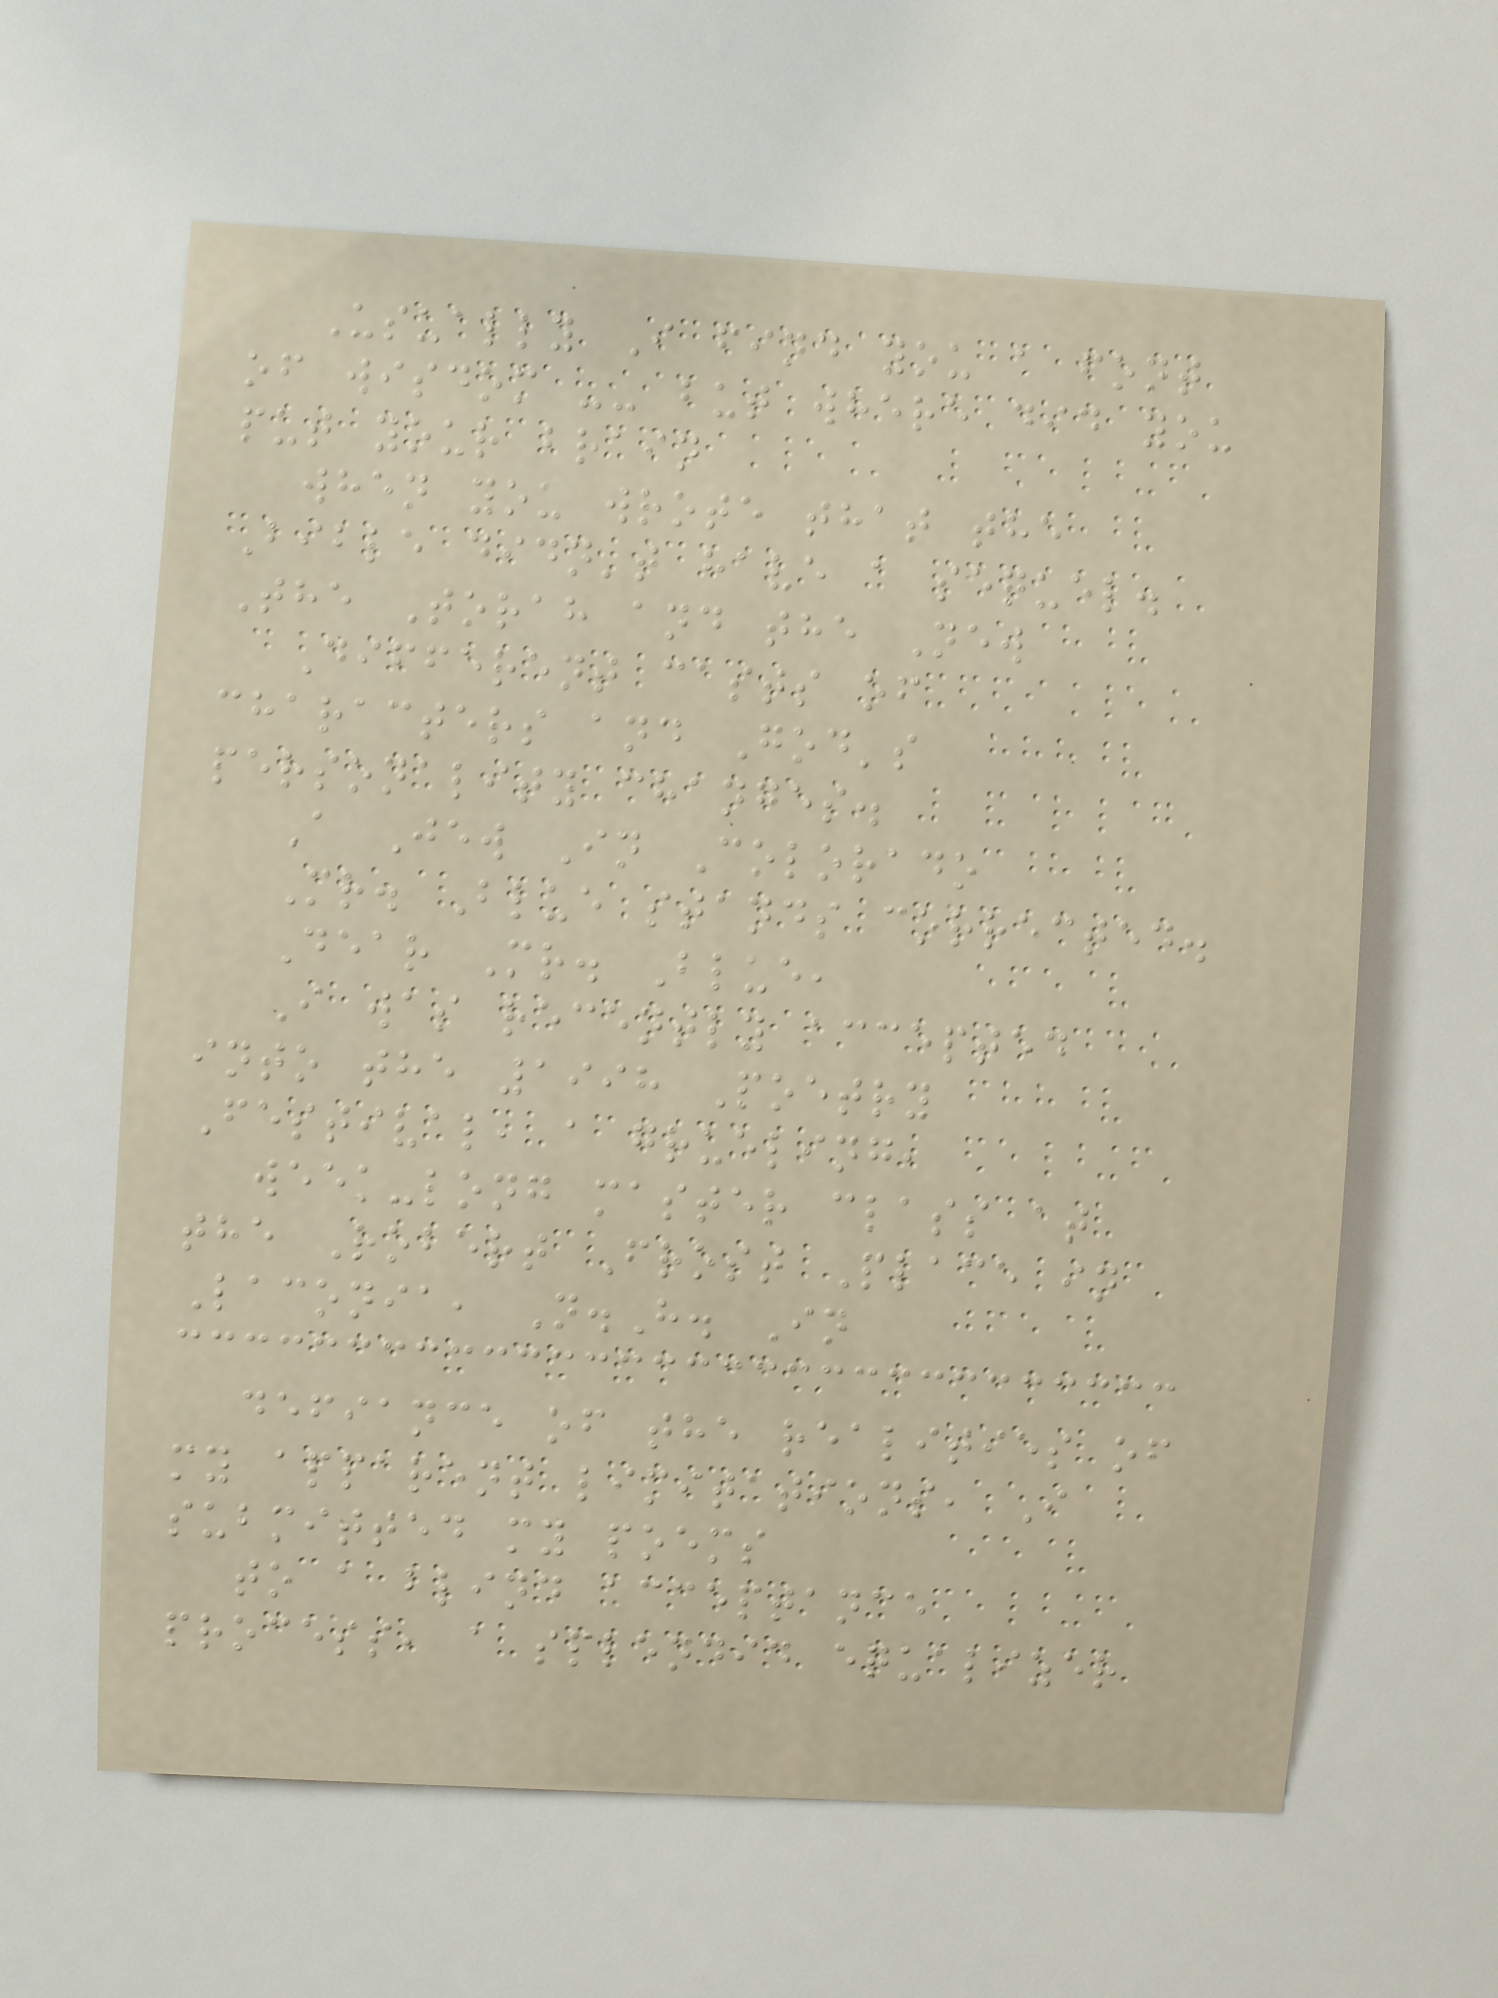Usually I find you a font
of wisdom -- but where did you
put your brain
when you wrote that the
Bible didn't have a sequel.
The Torah and the New
Different casts of
characters and God's
personality changes.
A Jew In Colorado
Mr. Blue stands corrected.
Dear Mr. Blue,
I was recently accepted
into the 1998 Poetry
Festival, a grueling,
week-long master class at
the Robert Frost Place in
Laconia, N.H. In
defiance of the realities of
my apparent limitations, I
submitted my poems
to a blind acceptance
process, a splendid equalizer
